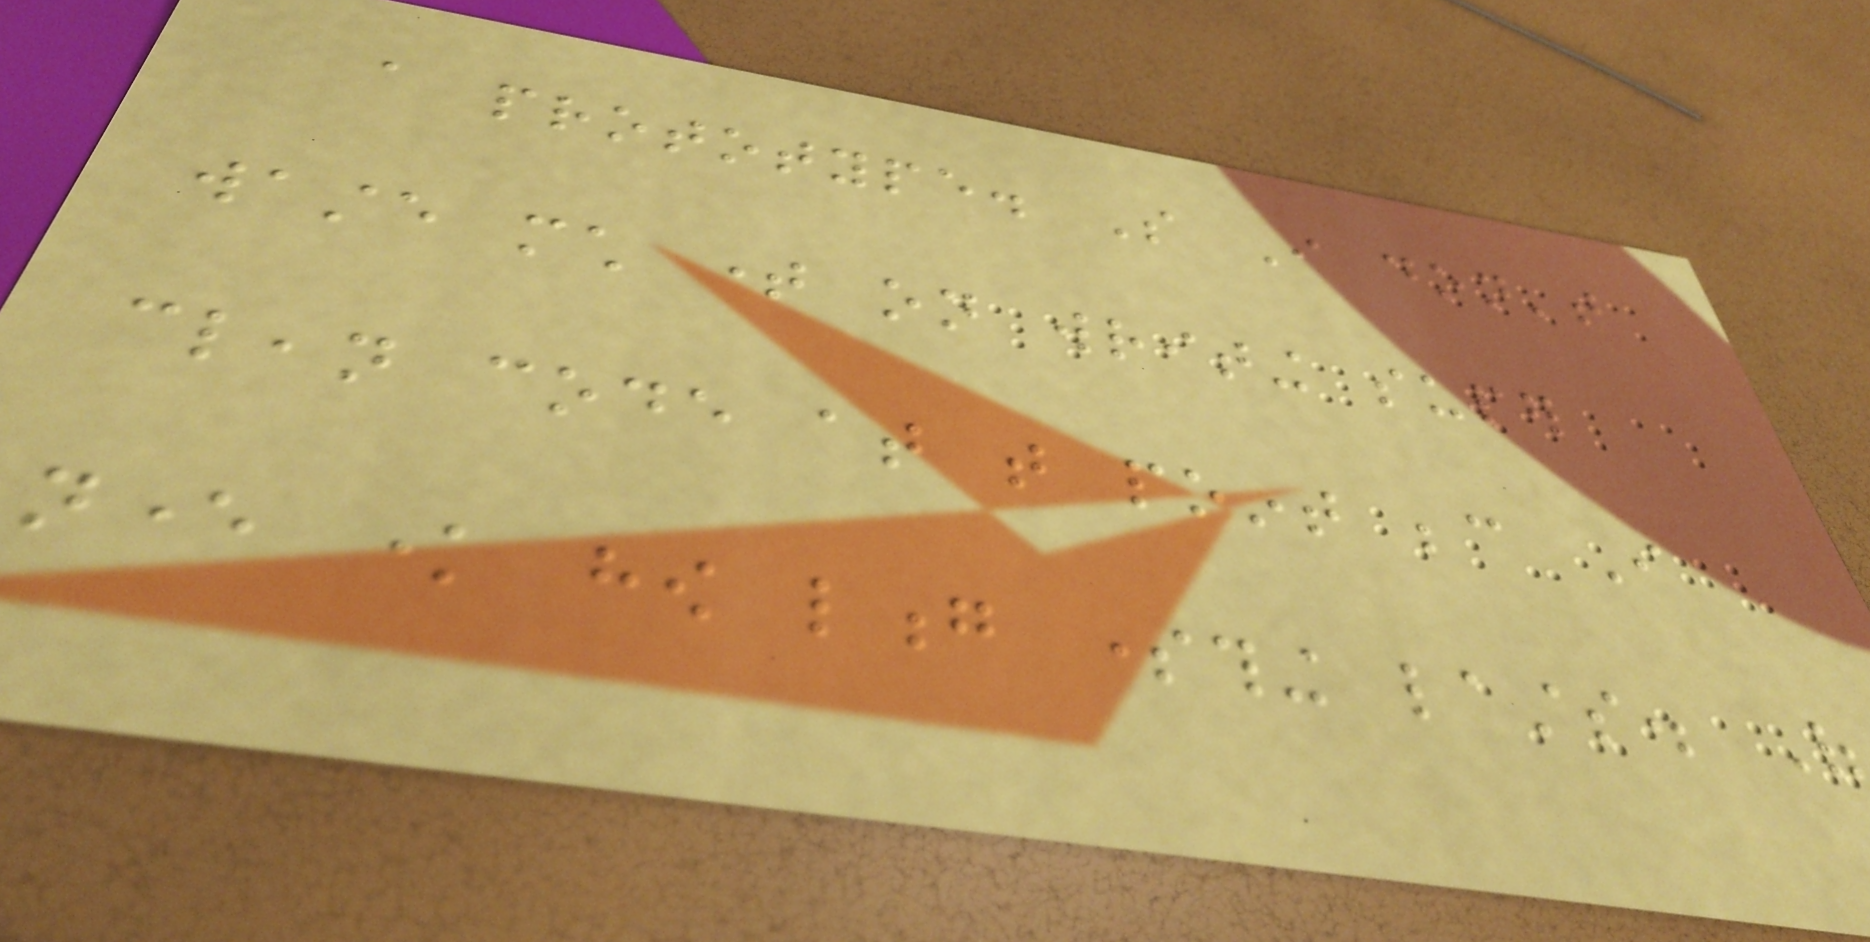a prototype. So I don't
waste much time on writing super
clean code at that point because I
never know how long something lasts. Of
